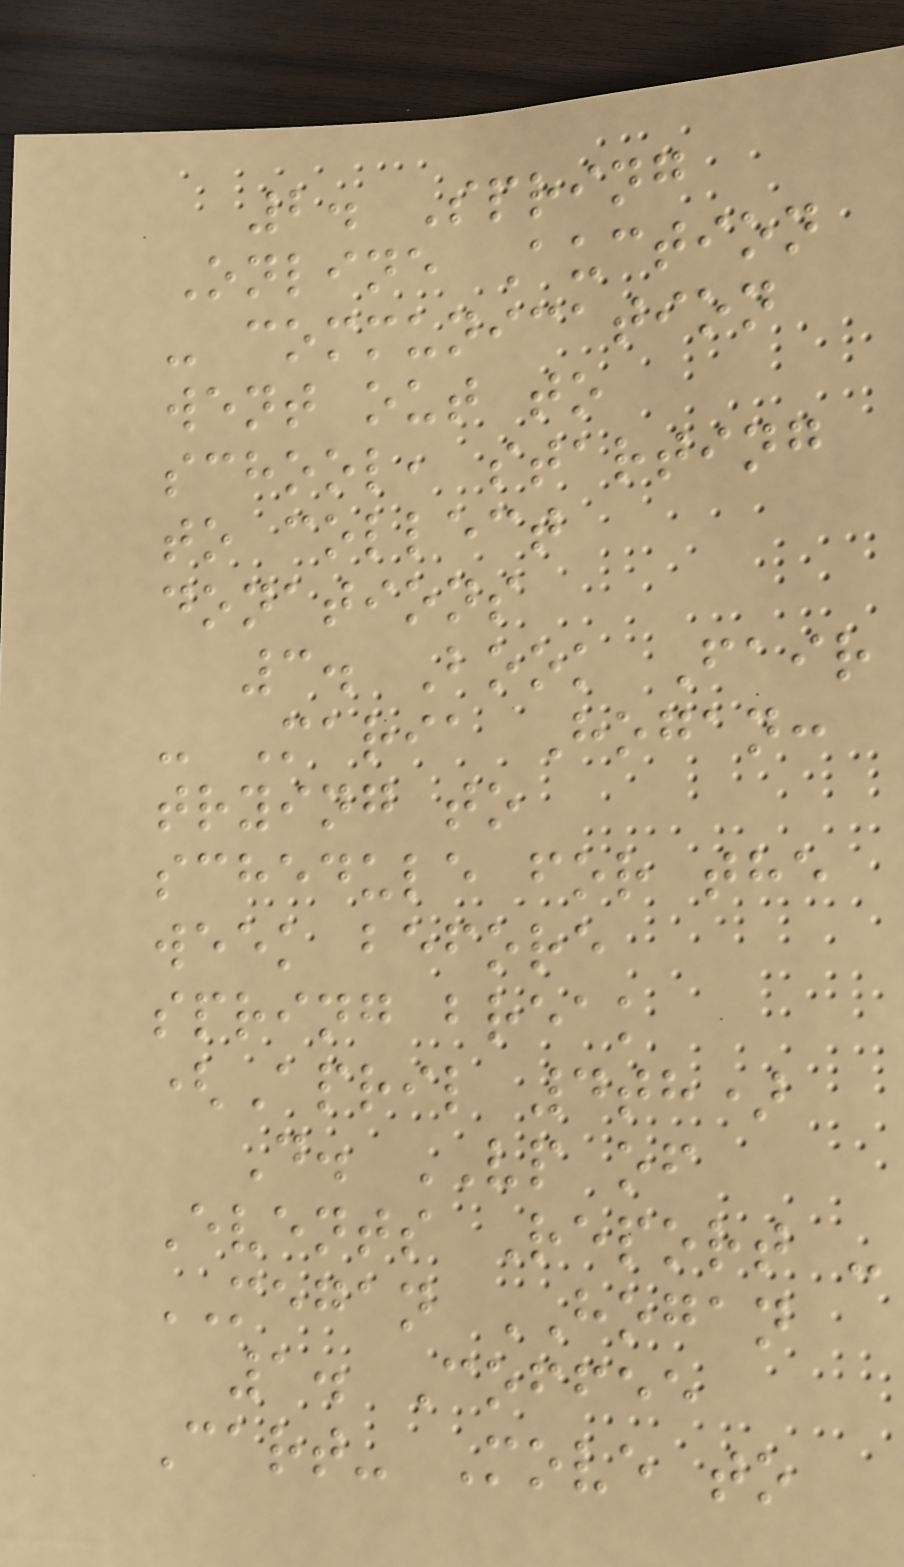2. Spring
Online Auction
- communication
went out to
school, starting
to collect
donations
3. Book Fair
- Maria Hogan:
trying to
schedule for the
week before
spring break
(April 4th)
D. VP of
Events Report -
MEGAN HOGAN
1. Coffee
Cart- Move to
